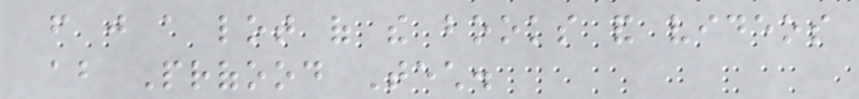from just a lot of the books and videos
about Profood Tech.
